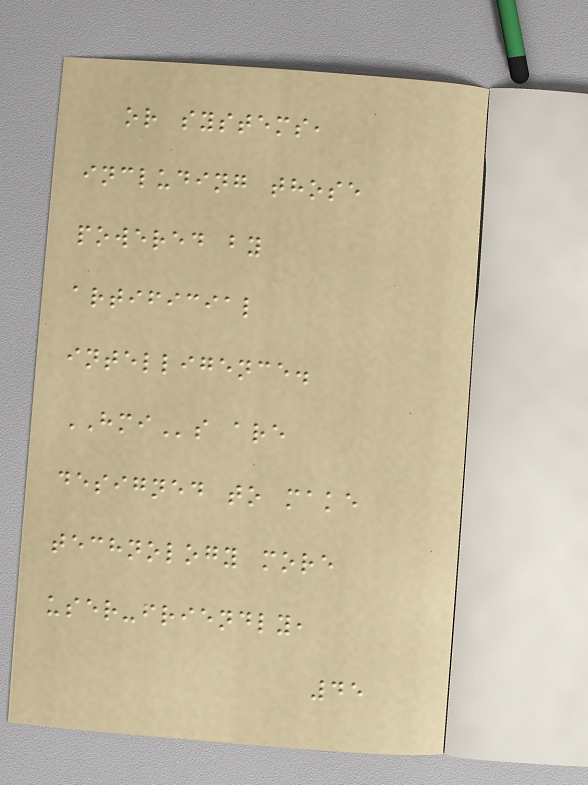or systems,
including those
powered by
artificial
intelligence.
HMIs are
designed to make
technology more
user-friendly,
45
